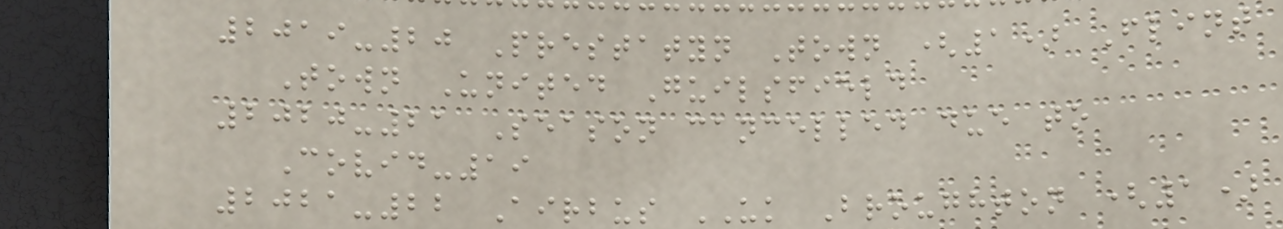2019-20 Prestatyn Town (1) Flint
Town United Guilsfield
2020-21 Season cancelled due to
Covid-19
2021-22 Airbus UK Broughton (1)
